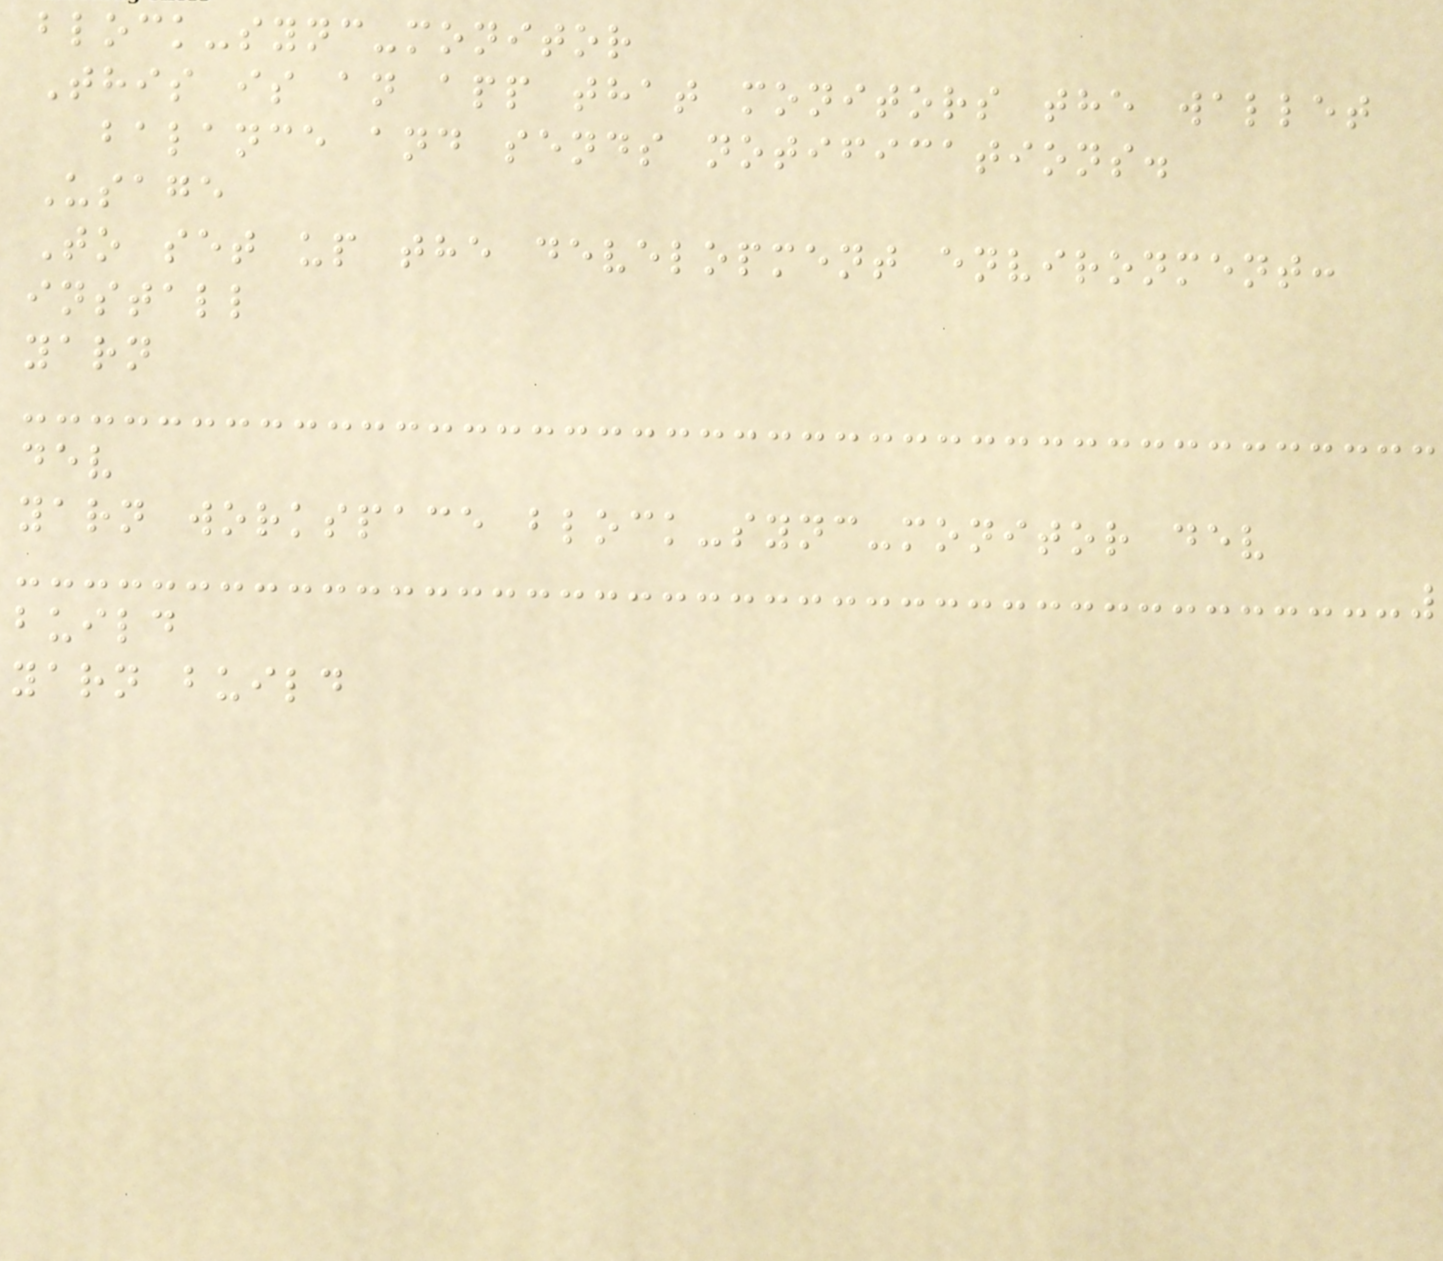block-sync-monitor
This is an app that monitors the wallet
balance and sends notifications.
Usage
To set up the development environment:
install
yarn
dev
yarn workspace block-sync-monitor dev
build
yarn build
